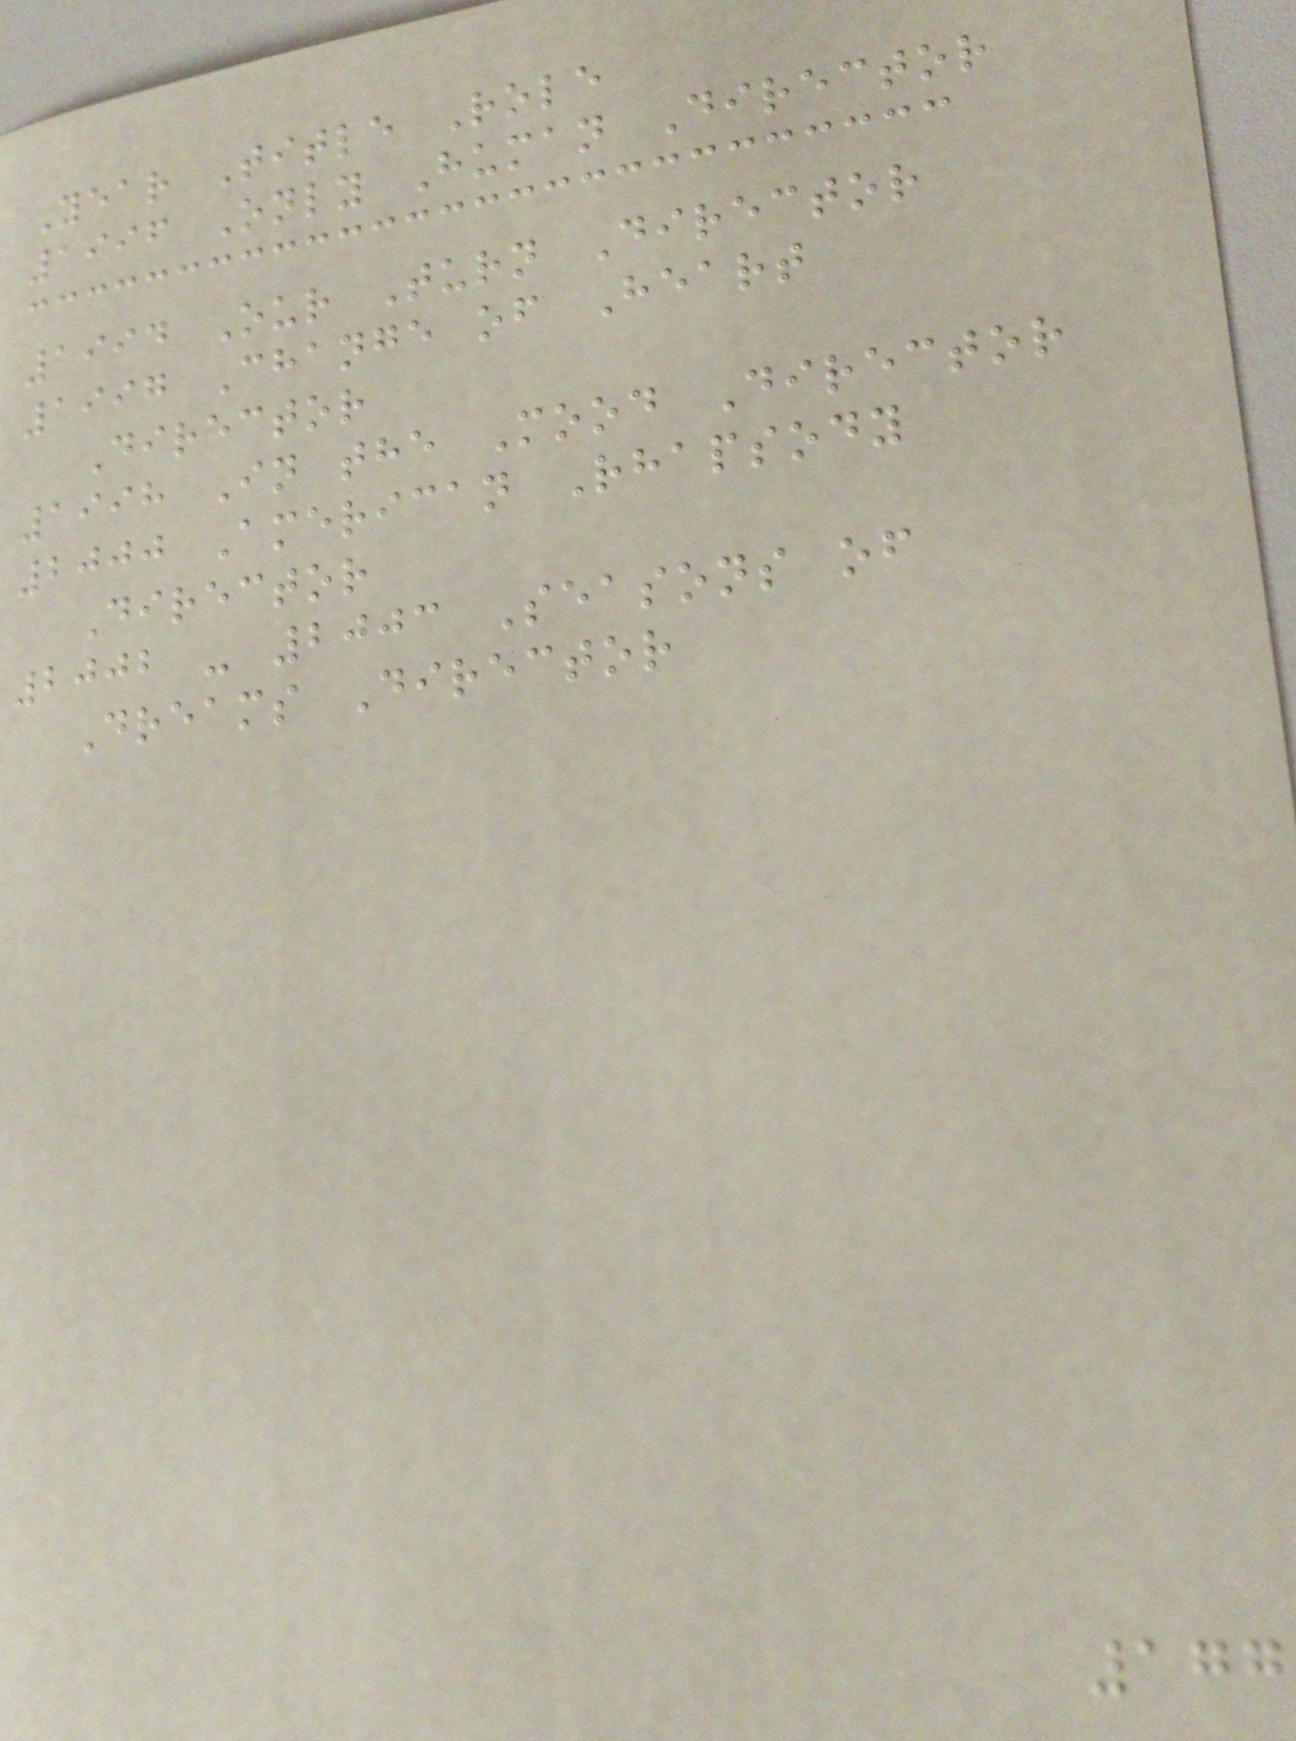Year Title Role
1996 Only Human Director
1994 Our Turn Director
1997 Change of Heart
Director
1998 In the Mood Director
2000 American Rhapsody
Director
2002 - 2003 Seasons of
Dreams Director
177
